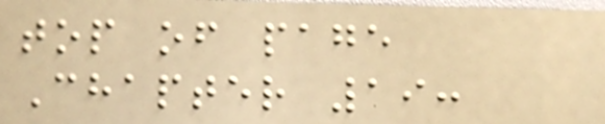top of page
Chapter 19:
